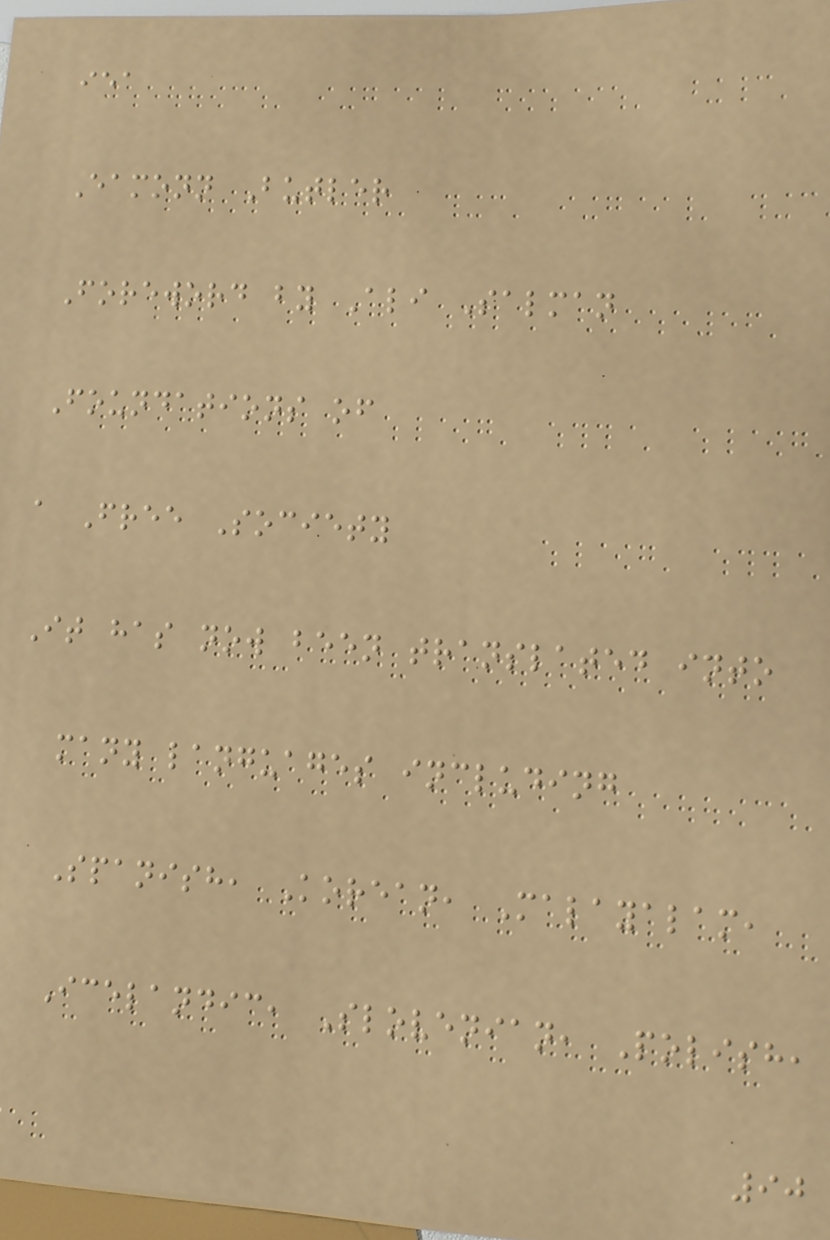iea
Eamonn Butler
Foreword by Ali Salman
Foundations of
a Free Society
It has now been translated into
many languages including
Spanish, Korean, Malayalam,
Icelandic, Slovenian, Polish,
90
